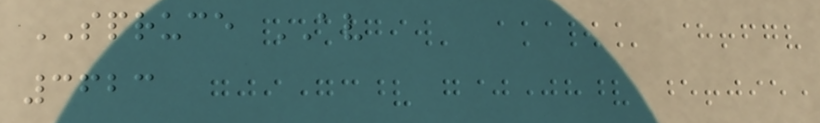SPRUCE AV
3623
